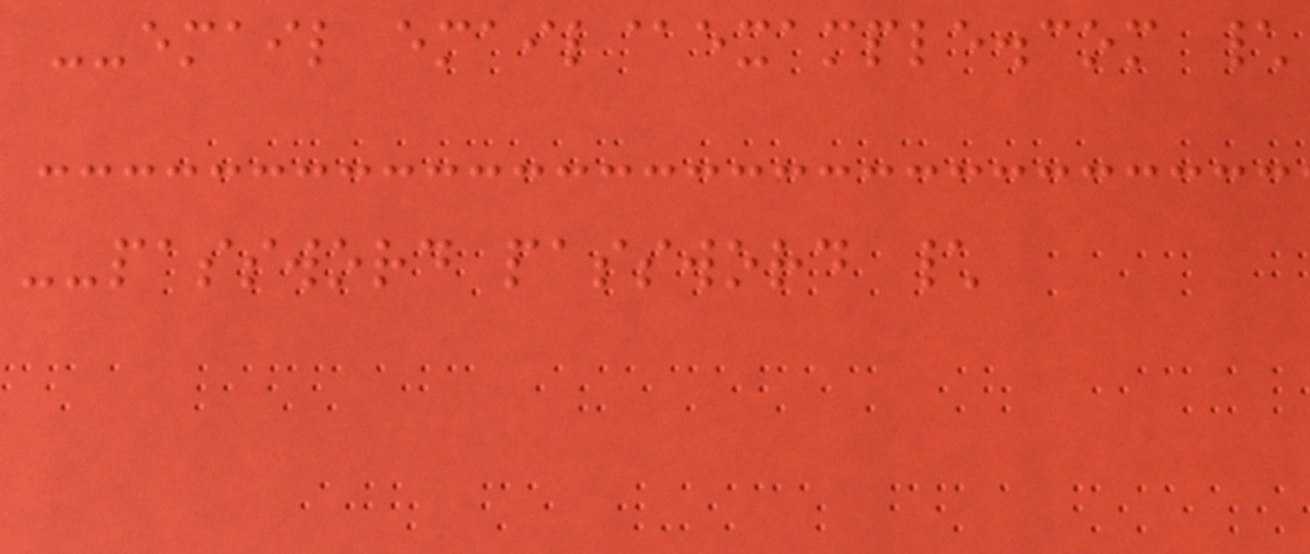--email email@example.com \
--password password \
